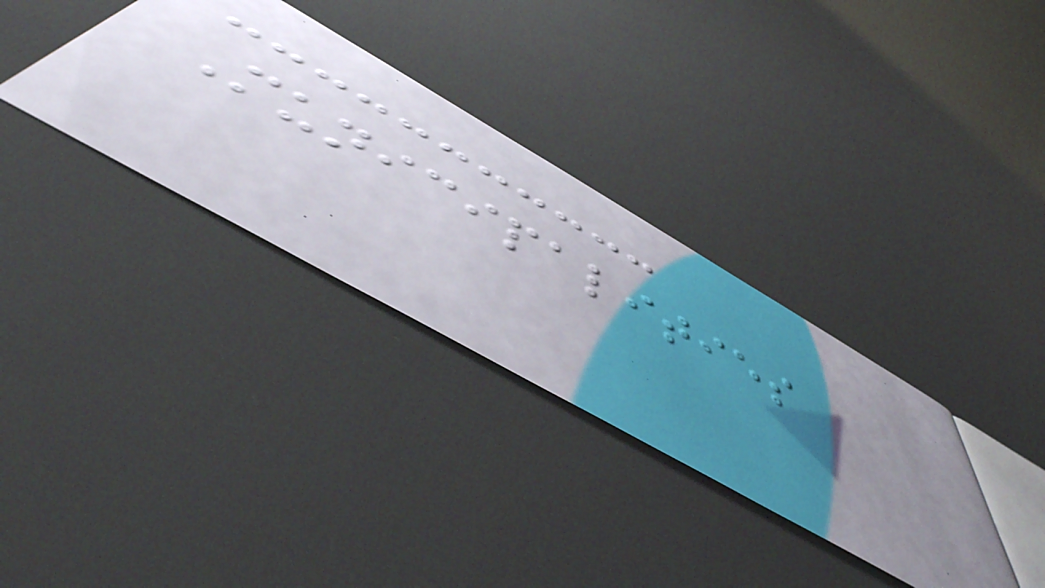Municipalities
